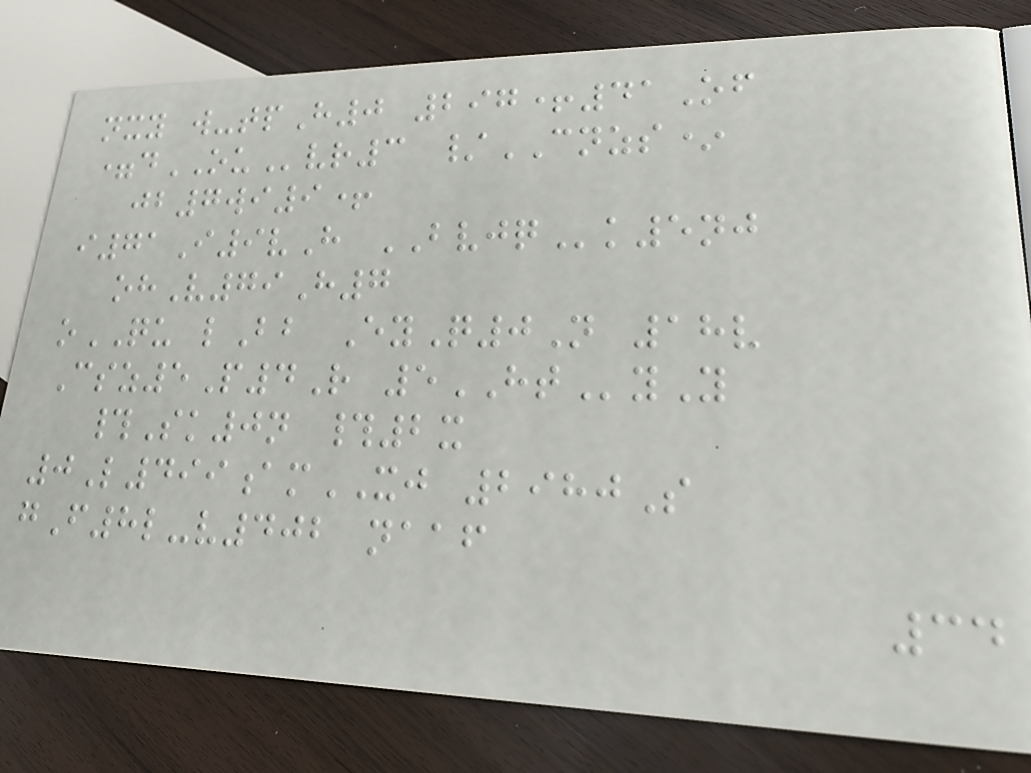nxy w-tpH0 297+41Of
=dOUvr3 /CNZS*
jb7wi9+
i71I9vH BVJQk5nj
ohV79H7
oQU lBb EyQ0N 18v
Csz5P4R 5HTyY
#Sk0n #2x
0L499amXJ 2980S
gF8l-v402 naaf
34
